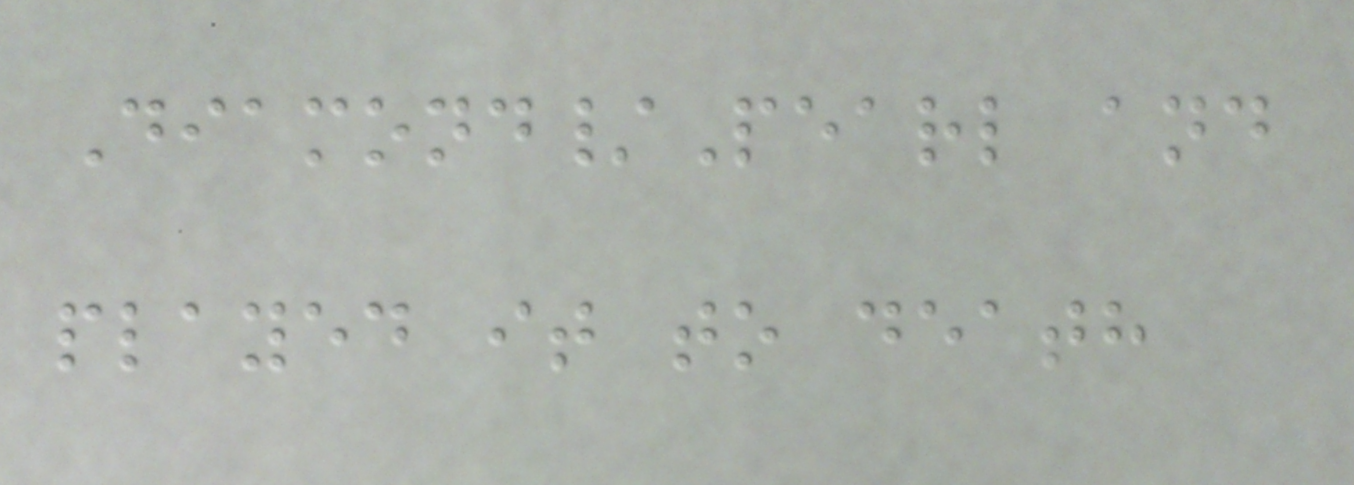Diamond/Pearl and
played it to death
